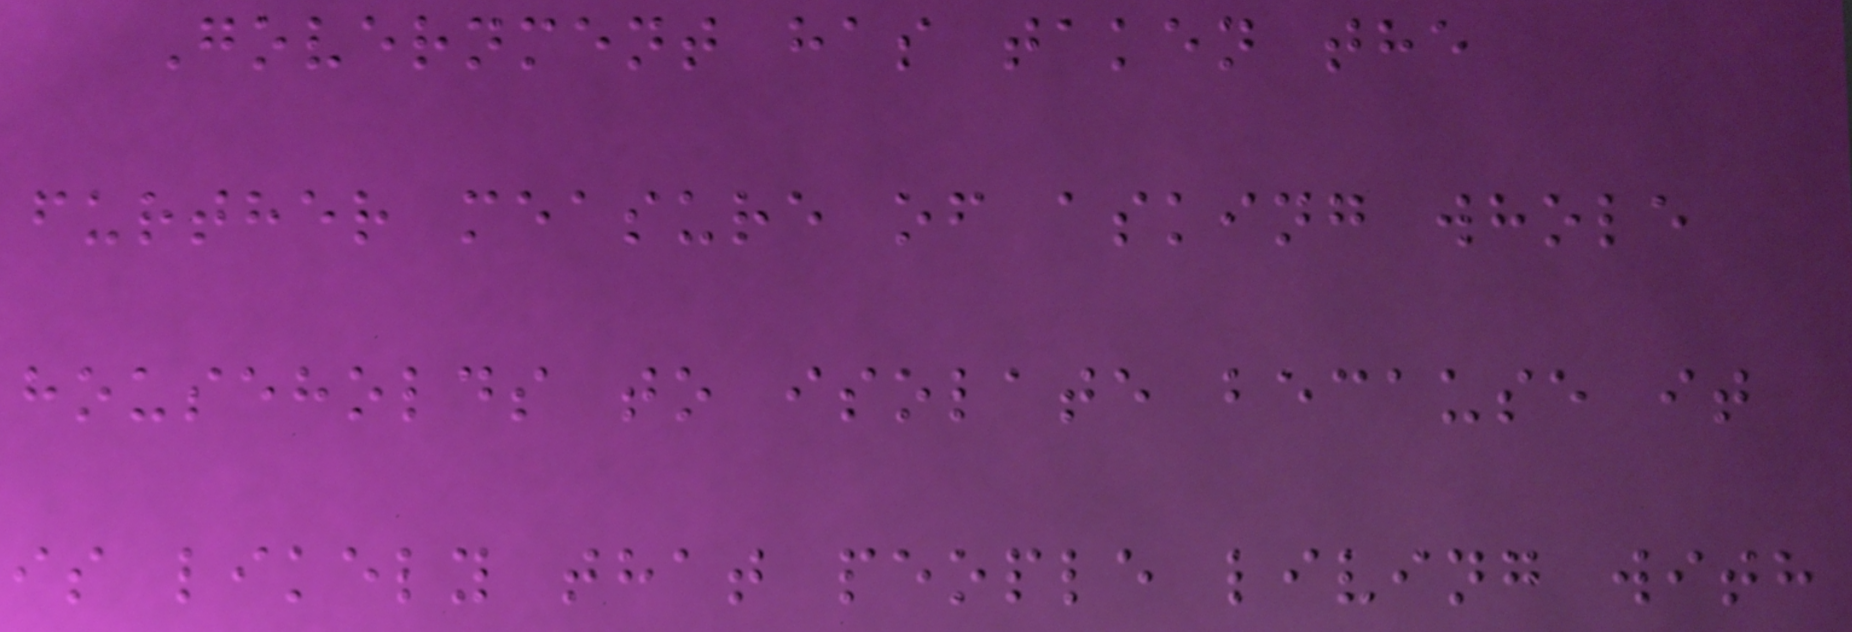Government has taken the
further measure of asking whole
households to isolate because it
is likely that people living with
